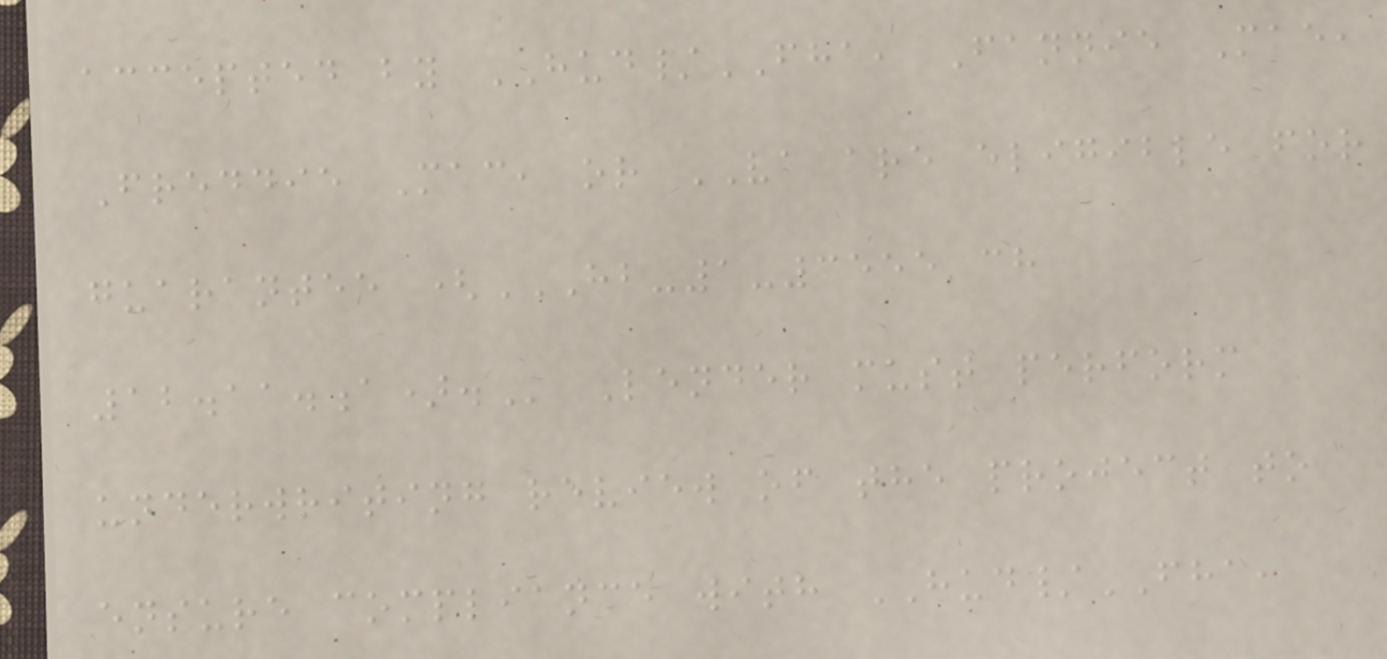accepted by HUD/FHA, Fannie Mae,
Freddie Mac, or VA are eligible for
guarantee (HB-1-3555 CH
12.11.A). Lender must perform
underwriting review of the project to
ensure compliance with HUD/FHA,
